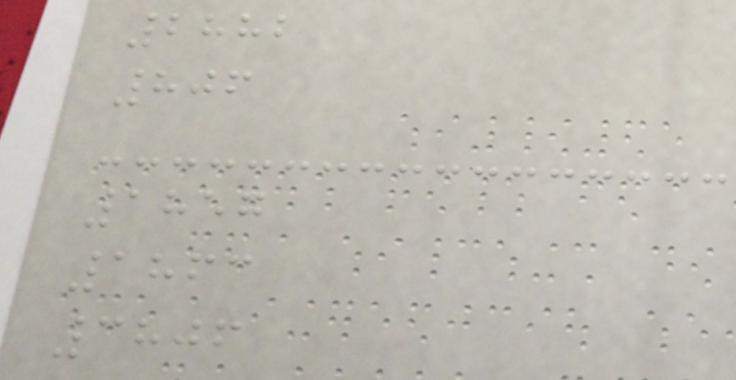2882
806
1857
1863
3806
